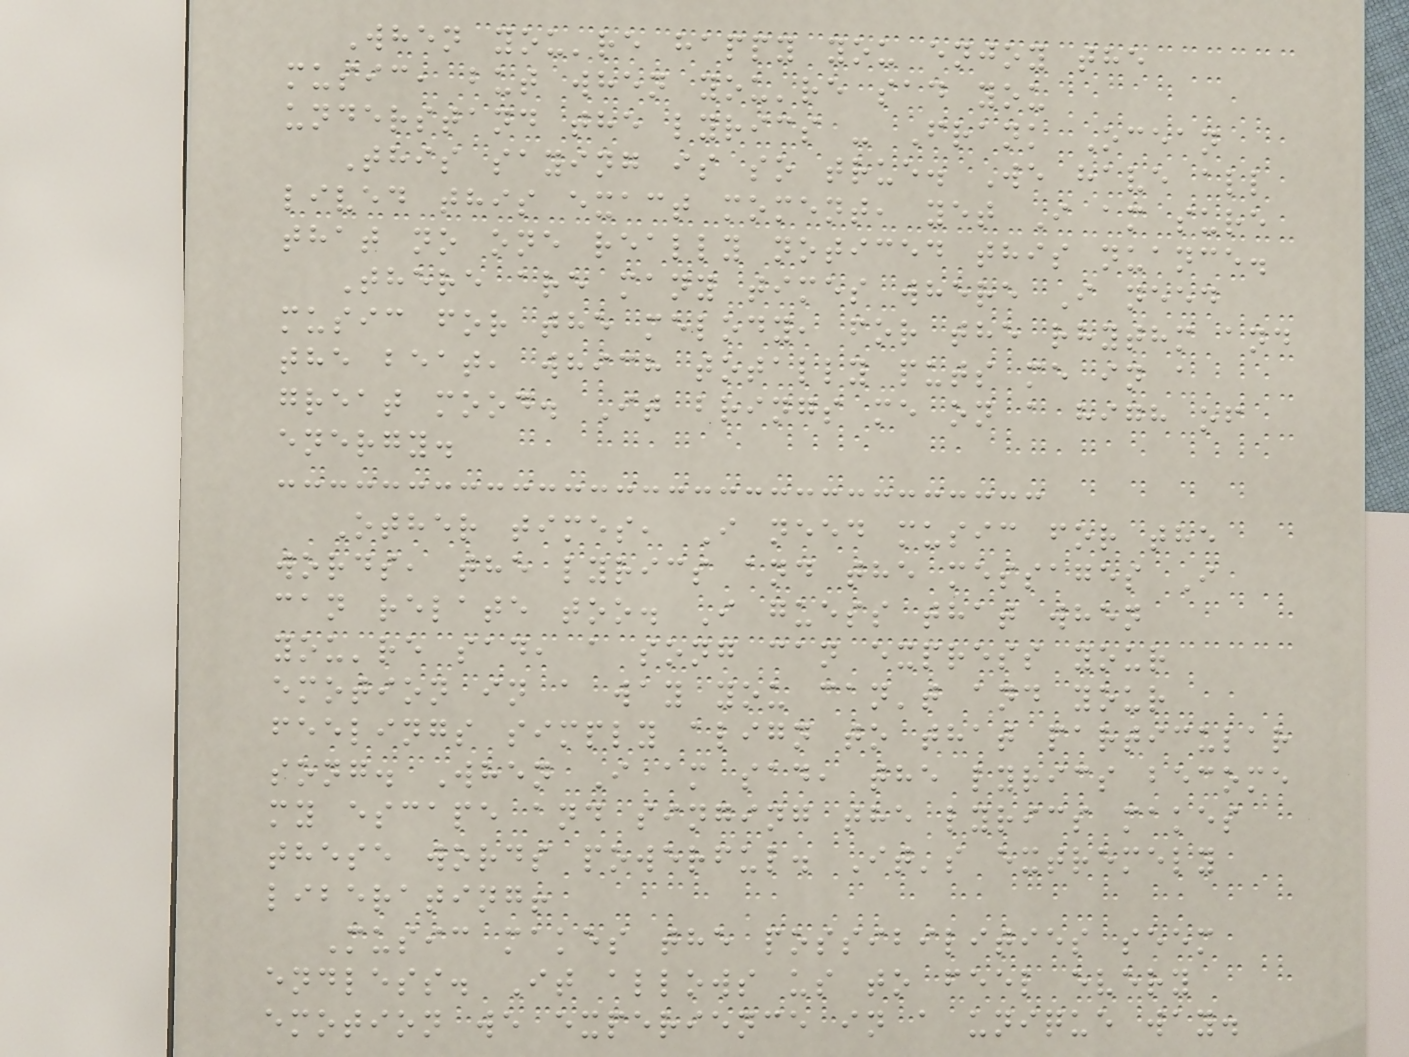When you're happy you enjoy the
music, but when you're sad you
understand the lyrics - Frank Ocean
This saying is so true. We have all
lived this exact moment, yet I am sure
that no one really noticed this nuance.
There are many times where I need
music for the melody, for the rhythm and
the beat, which totally puts me in a
great mood. It brings me on a high of
energy.
Other times, I need music for the
words, the lyrics and the messages I
can relate too. I guess that when
you're sad, a song can express your
emotion in a way you can't and your
feelings simply align to that particular
song. When I am sad, the lyrics become
my escape and singing the lyrics makes
these words powerful. It's extremely
liberating!
Music makes the possibilities seem
endless. It allows us to feel every
emotion we experience in a unique way.
